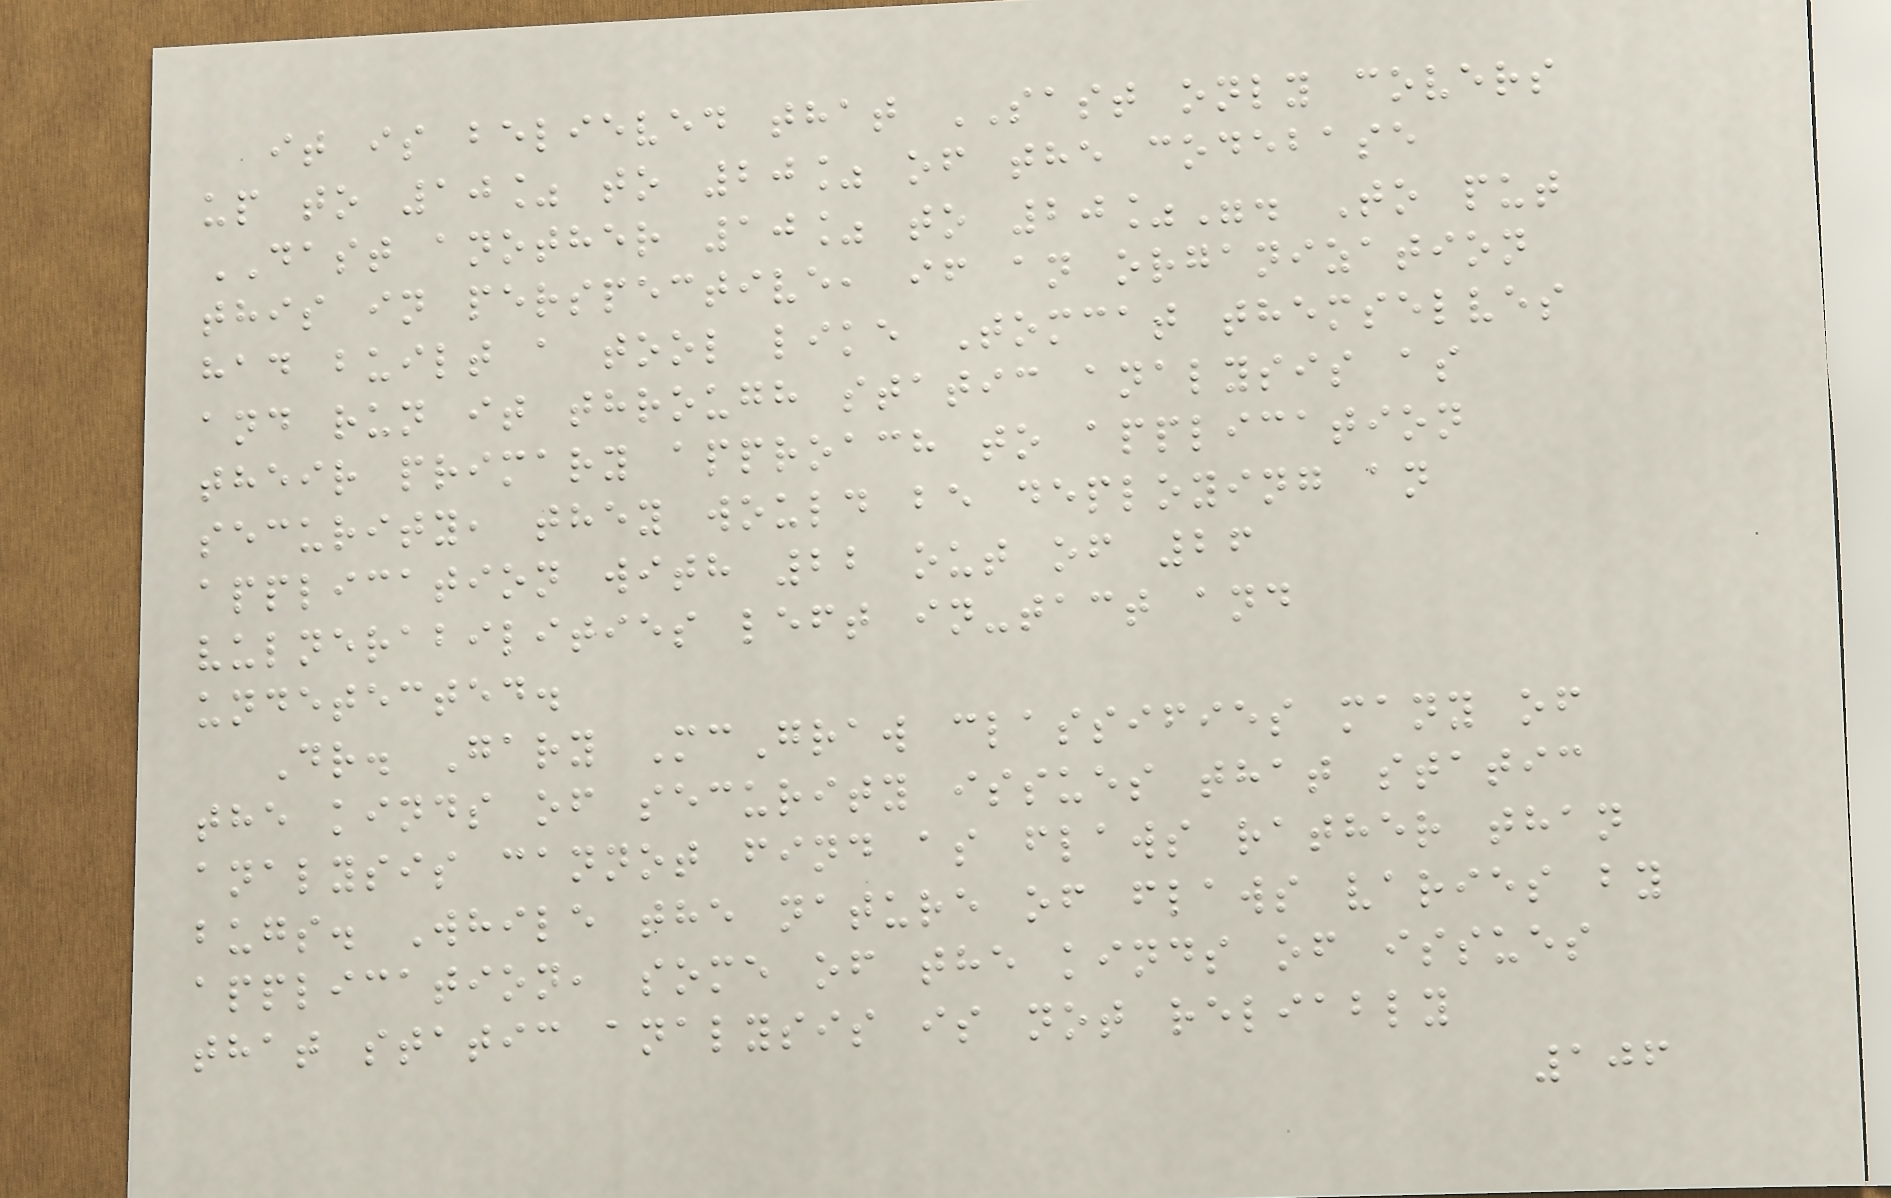it is believed that SAST only covers
up to 10% to 20% of the codebase
DAST another 10% to 20%". To put
this in perspective, if an organization
had built a tool like Tomcat themselves
and run it through static analysis as
their primary approach to application
security, they would be deploying an
application with 22 out of 26
vulnerabilities left in-tact and
undetected.
Dr. Gary McGraw classifies many of
the kinds of security issues that static
analysis cannot find as flaws rather than
bugs. While the nature of flaws varies by
application, some of the kinds of issues
that static analysis is not reliably
106
